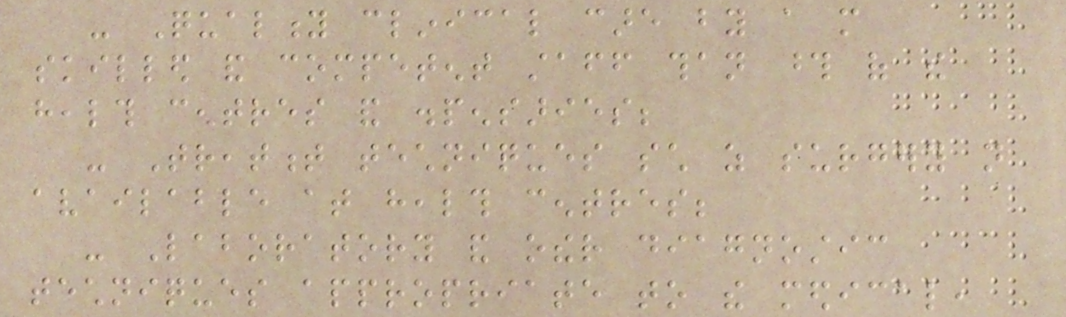- Quality clinical care by a more
skilled and competent staff than those of the
health centres and dispensaries;
- Treatment techniques such as surgery not
available at health centres;
- Laboratory and other diagnostic
techniques appropriate to the medical,
